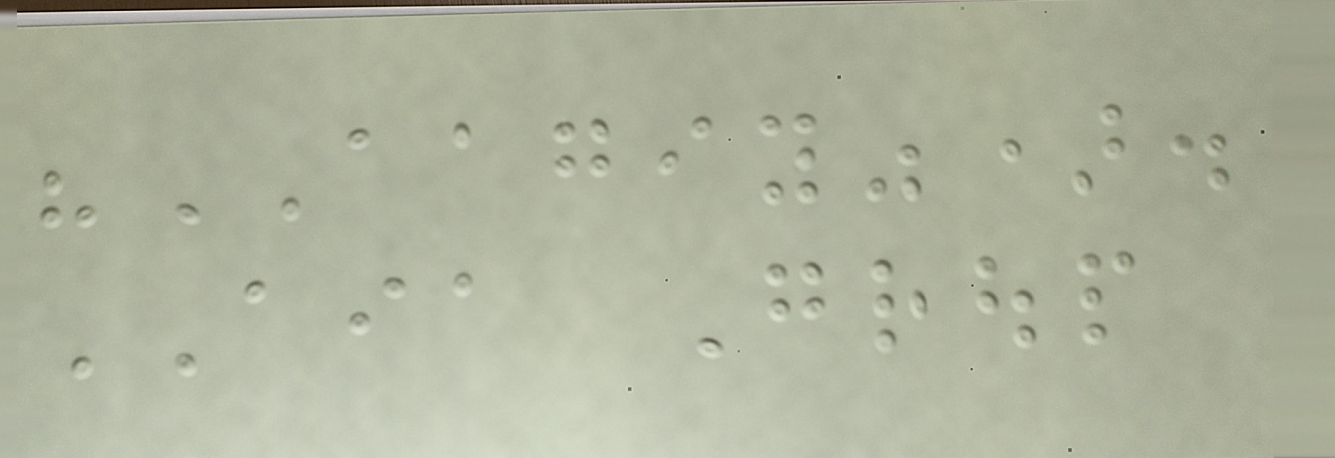"AAGIY").
AIA Group
